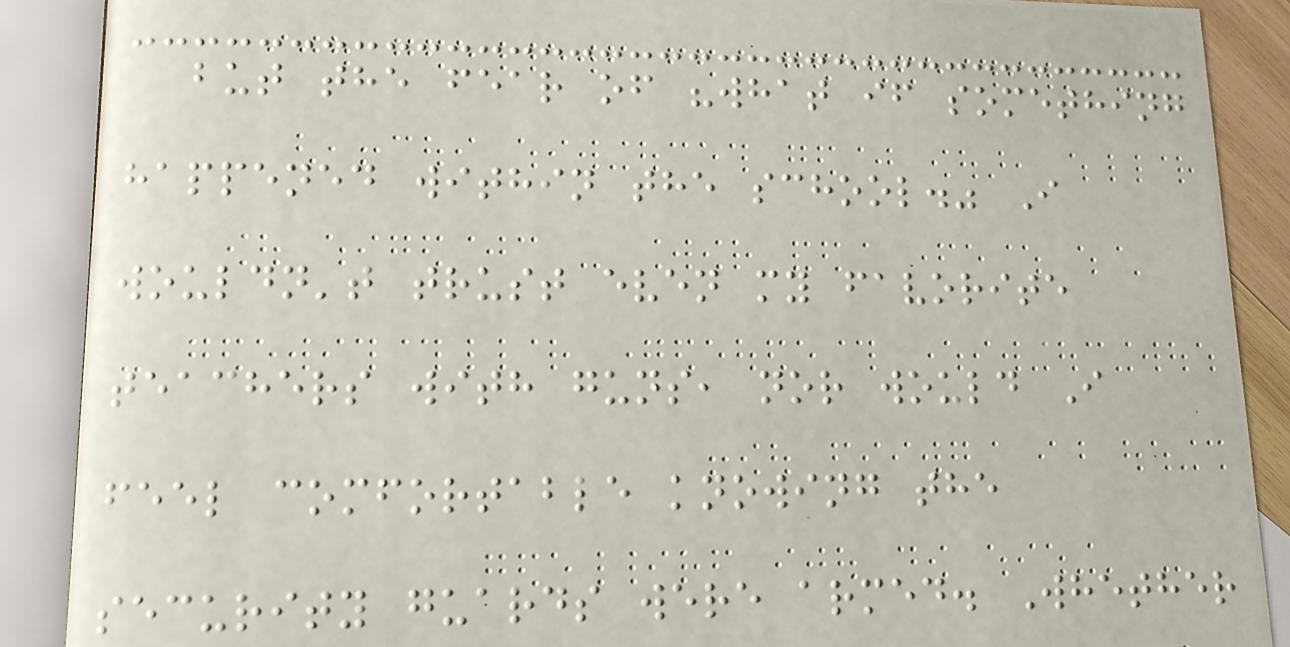but the fear of "what if something
happened within the school." I
wouldn't trust even my favorite
teachers with guns, nor would I
feel comfortable knowing the
security guards were armed. Whether
